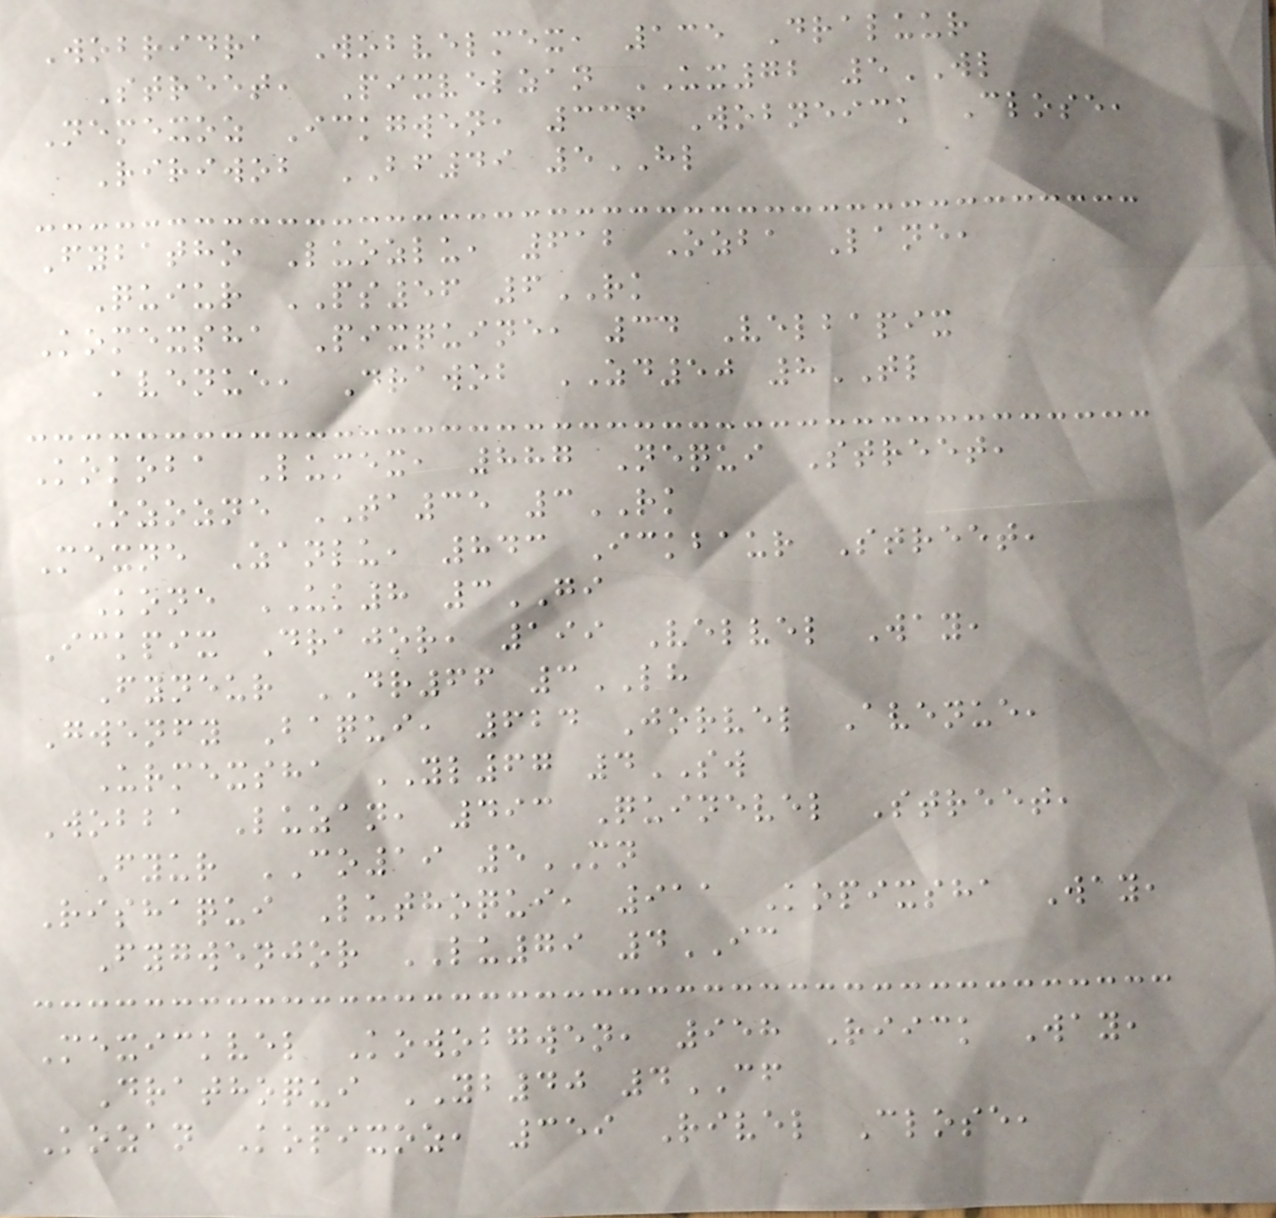Wobridra Wobvelmex, 135 Draluur
Street, Pixvelzan UX72 5WL
Nemexoz Ickgwen, 336 Wobneick Close,
Ririwob BF49 5HL
Fybatho Luozlu, 612 Ozba Lane,
Quiur PS56 6RK
Komexsha Pixquine, 34 Velbapix
Avenue, Drawob ZD50 8TL
Kokoba Lumex, 887 Nequi Street,
Ozozne TA35 3RK
Mexne Zanlu, 843 Ickbaur Street,
Kone UK8 3GI
Ickpix Drajor, 199 Velvel Way,
Fyneur DR66 3LH
Gwenfy Baqui, 624 Jorvel Avenue,
Urmexsha YL67 4SW
Wobba Luzan, 493 Quinevel Street,
Fyur CO19 5MN
Rishaqui Luthoqui, 911 Kopixsha Way,
Fygwenjor LU79 4IC
Mexickvel Kowobgwen, 958 Riick Way,
Drathoqui YB40 4CF
Kozan Kopixoz, 359 Rivel Close,
